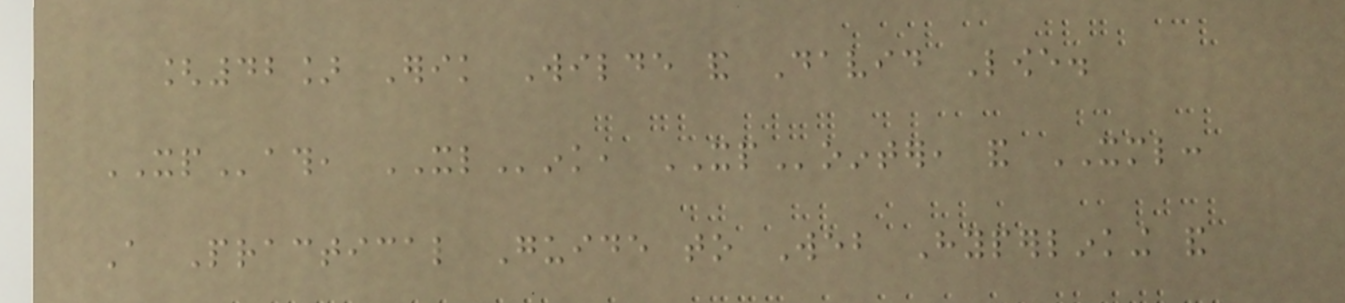[42] Erik Wilde and David Lowe.
XPath, XLink, XPointer, and XML:
A Practical Guide to Web Hyperlinking and
